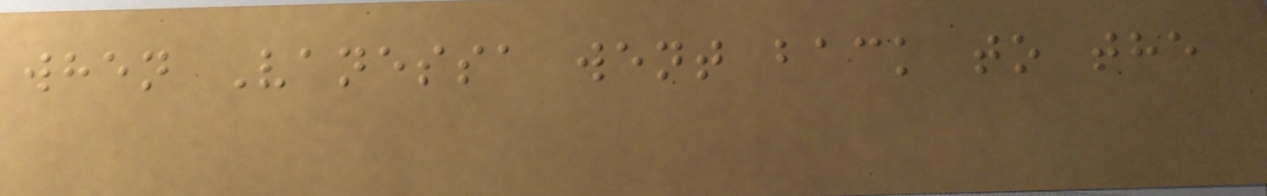when Vanessa went back to the
